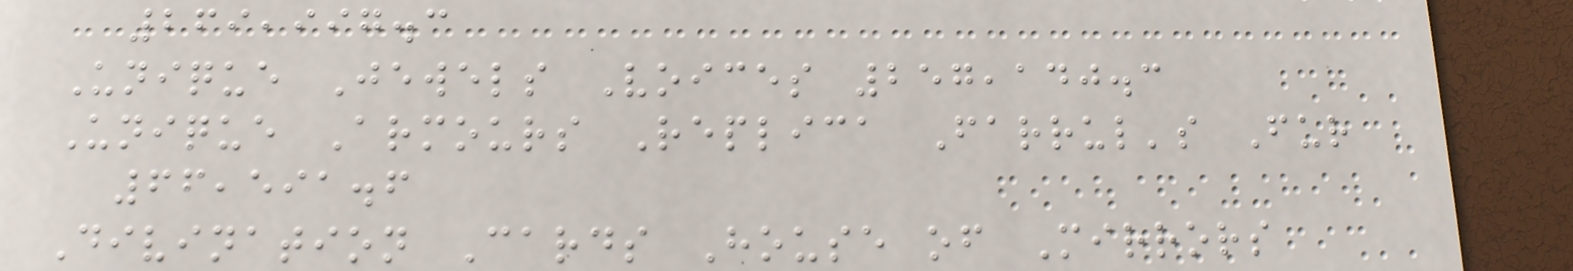269,997.3
Unique Jewels Voices 257,140.3
Unique Armours Replica Farrul's Fur
66,591.6
Divination Cards House of Mirrors
